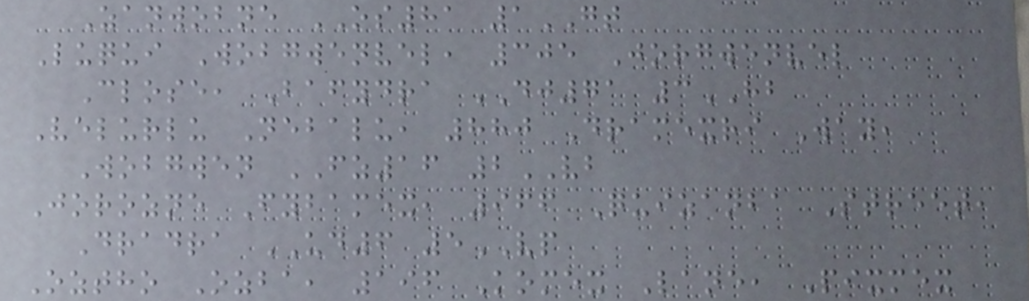Zanwobne OS81 1GT
Luqui Wobgwenvel, 305 Jorgwenvel
Close, Bafydra DJ71 3HB
Velurlu Nebalu, 880 Dramexri Way,
Wobgwen FZ16 2VB
Jorozne Fybamex, 966 Quizanba Street,
Dradra UD6 5VP
Oztho Ozba, 196 Komex Lane, Pixmex
